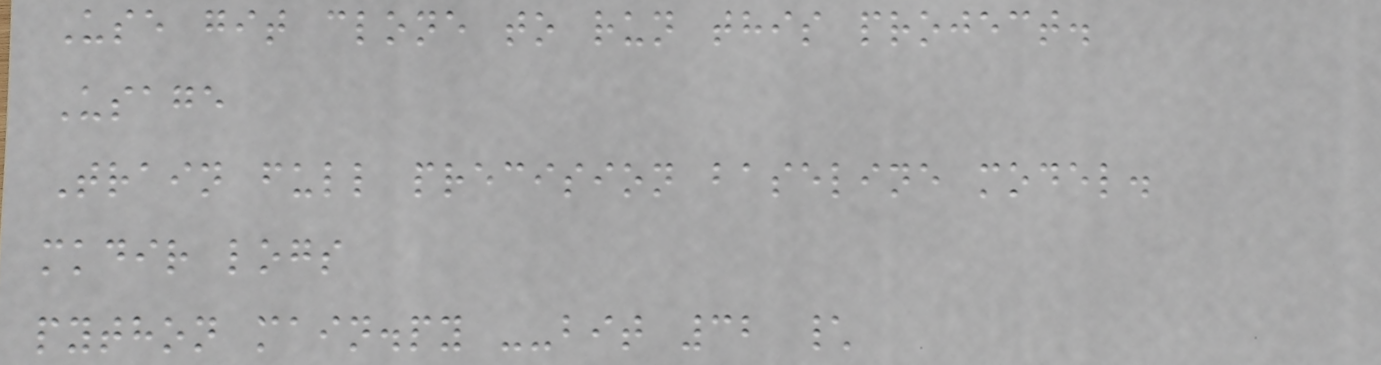Use git clone to run this project.
Usage
Train full precision baseline model.
mkdir logs
python main.py --bit 32 \
